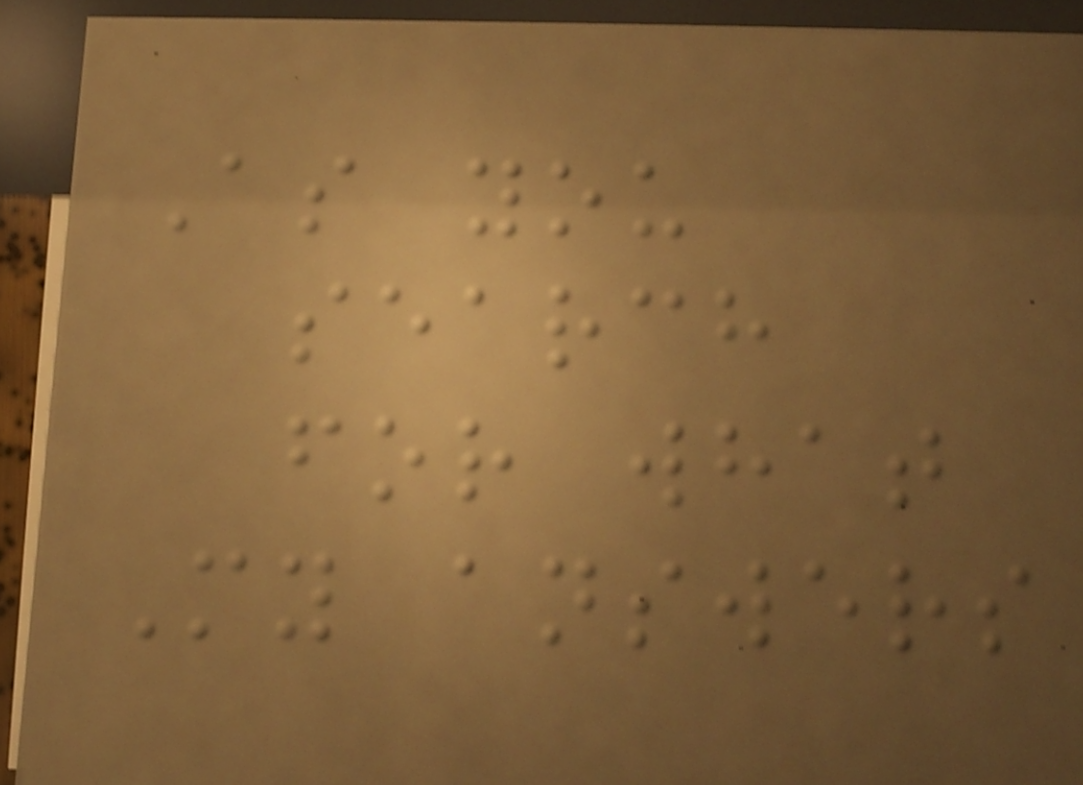As you
search
for what
My answers
